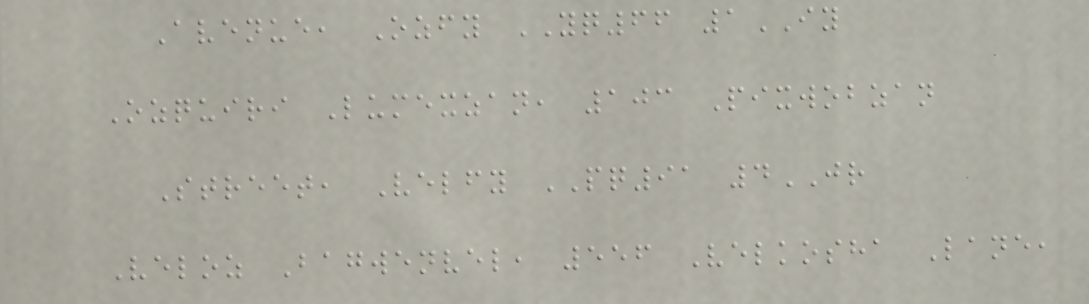Avenue, Ozfy YQ66 1IY
Ozquiri Lumexzan, 103 Pixwobzan
Street, Velfy PQ91 4JR
Veloz Bagwenvel, 556 Velkosha Lane,
